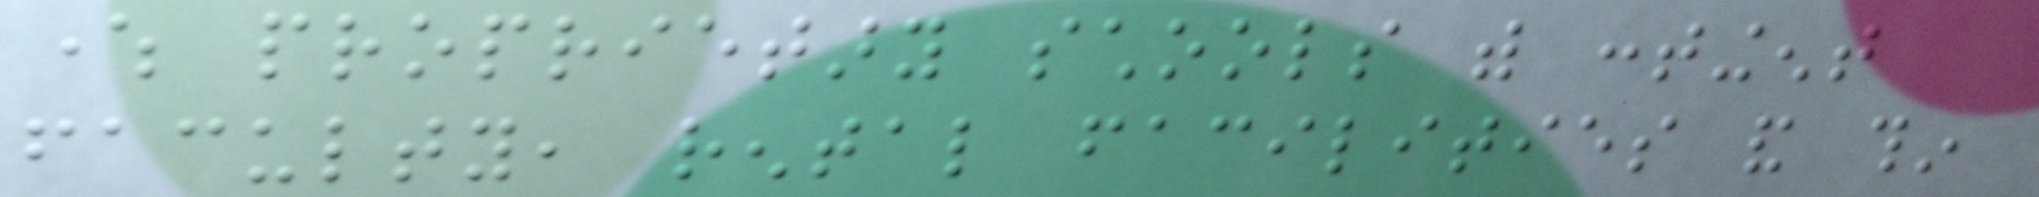where proprietary schools with contingent
faculty, rental facilities and thin
